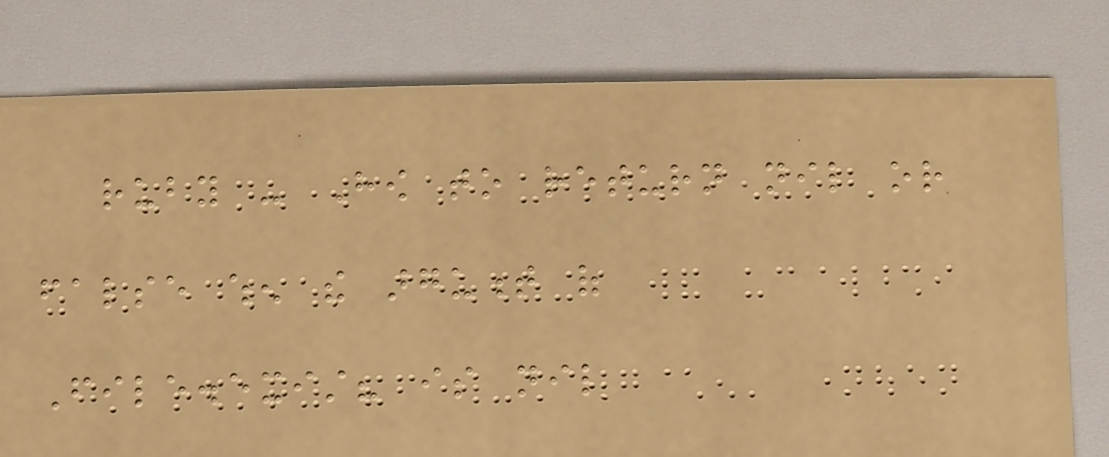ruby - How to return nil or
false when the argument of
File.exist? is nil
